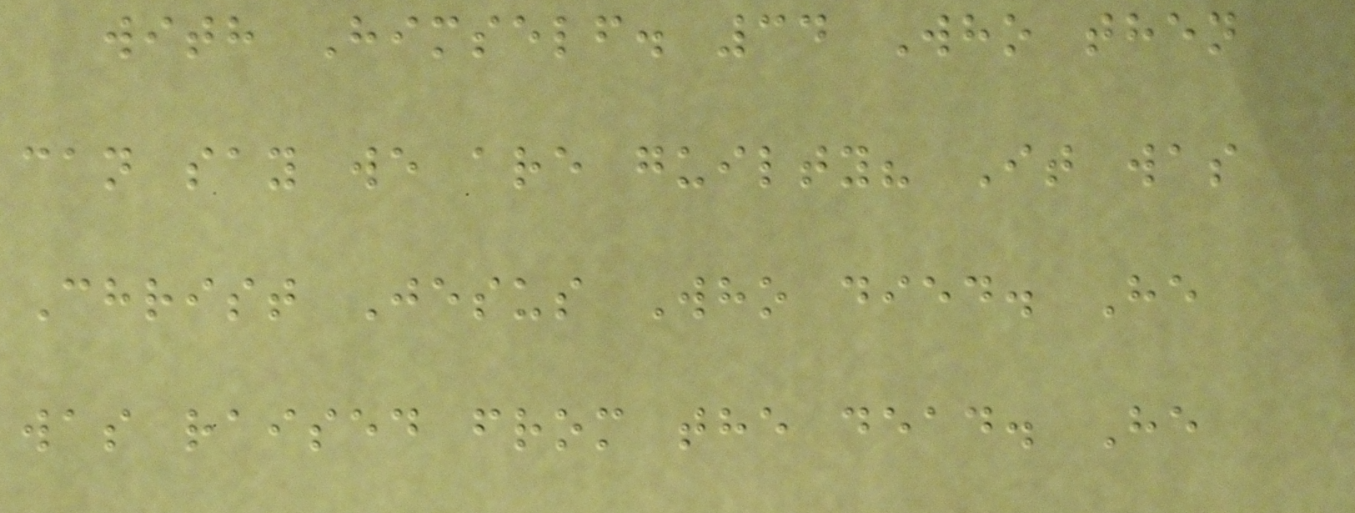with Himself. 34 Who then
can say we are guilty? It was
Christ Jesus Who died. He
was raised from the dead. He
